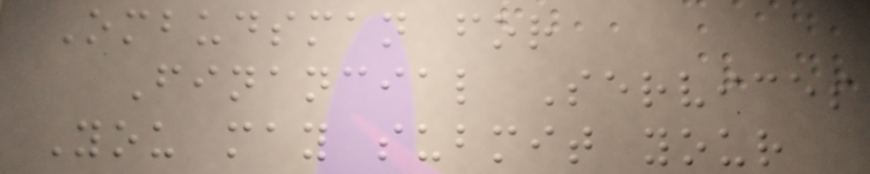Ombudsman for
Financial Services
You may submit your
